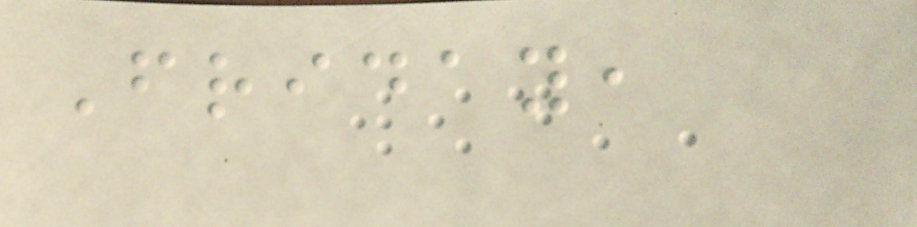Friday,
